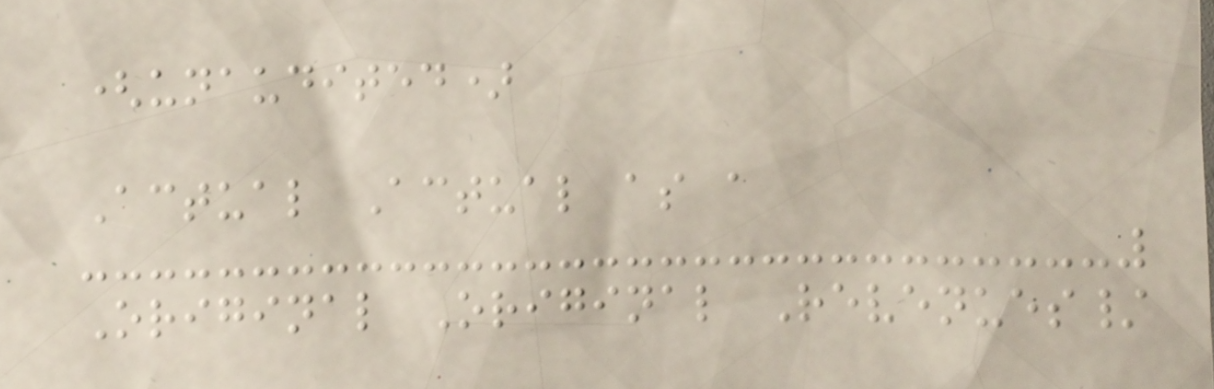(unaudited)
Actual Actual as a
Original Original Revenues/
